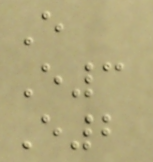E
E3
E2
